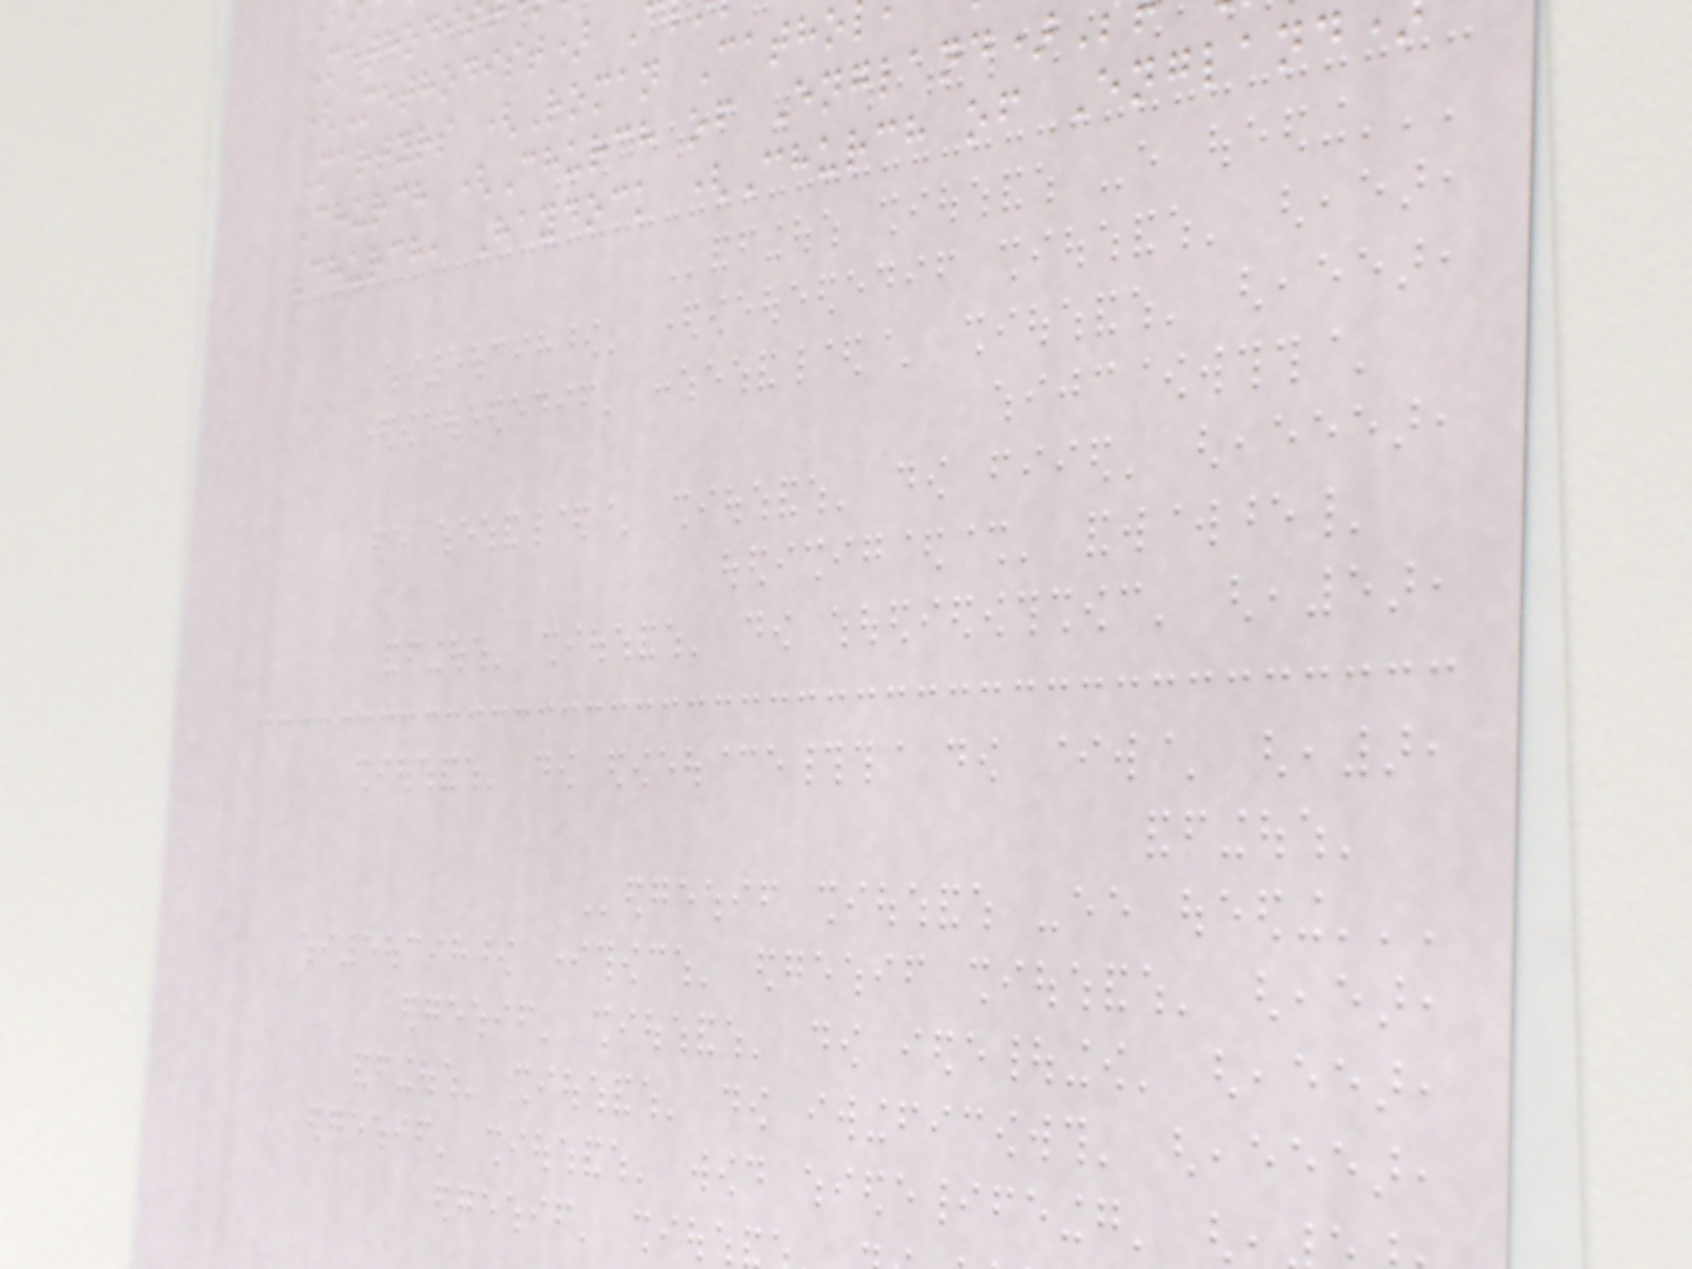(Methodist)
Martyrs (Roman Catho
Church (Church of England)
Church, Haydock (Church of England
